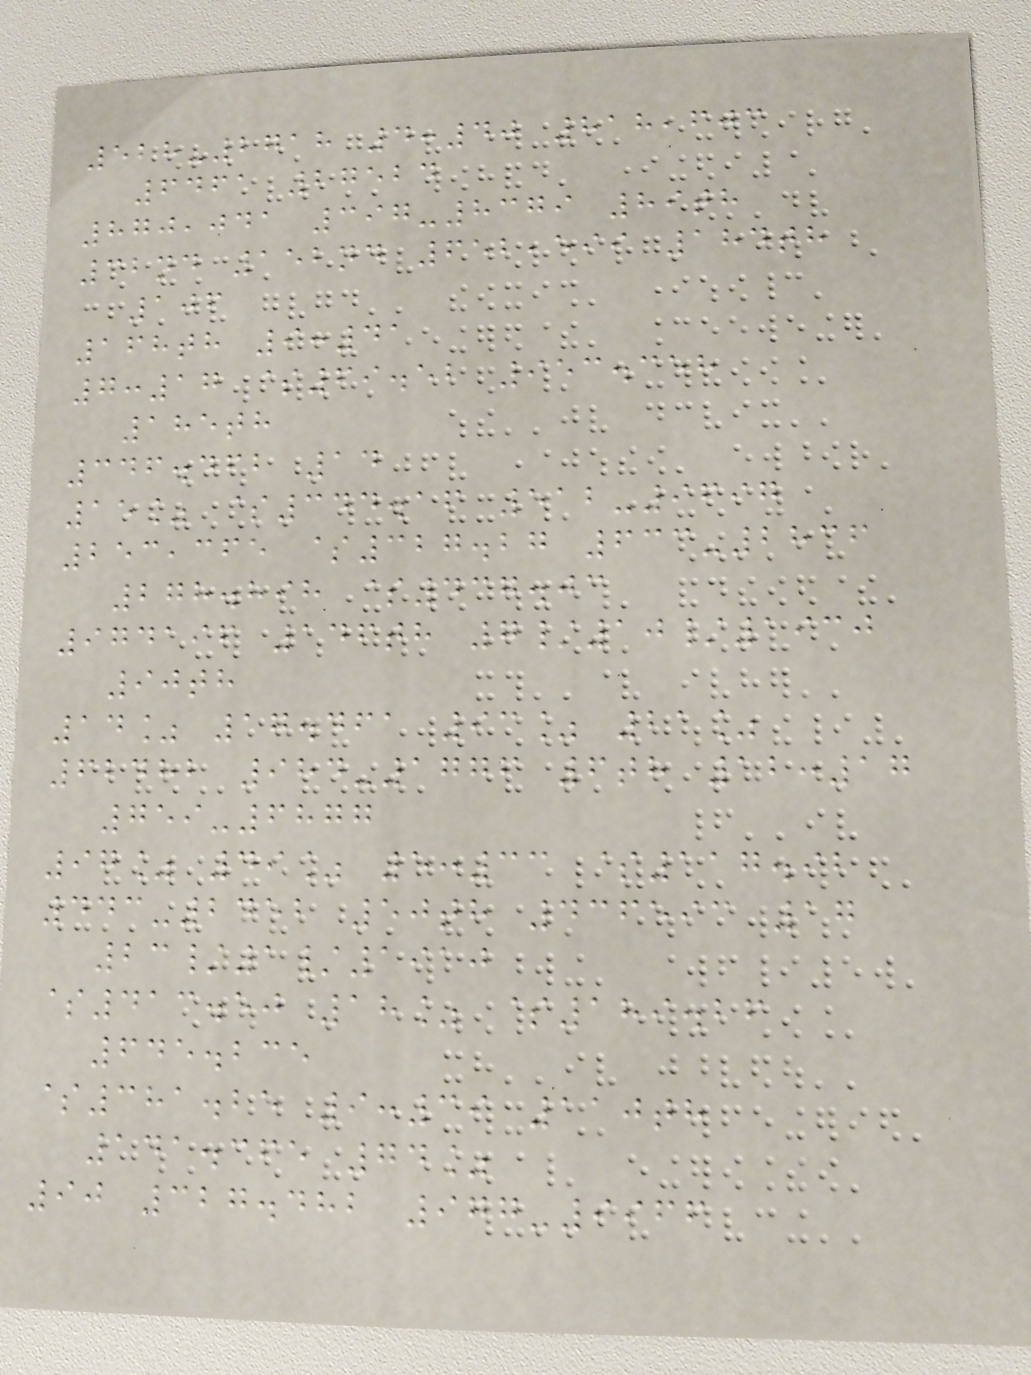528-2718 4:40 818,603
6461 27524
870,041 397-8379 89th
32nd 152nd 652,599 184th
106
168th 9:41
7:17 $69.52 953.358
185th
346.462 14
15% $344.16 512-9697
253,365 $327.27 633-2836
278.898 $437.03
974196 146th 7/10/1930
90th
14% 17.461 93% 21%
62482 984-1776 6th 12:17
759-6877
97% 49% 5:33 $117.92
443-2452 50th 436593 17
23/1/1910
$413.50 18% $189.26
645.235
$381.25 9:39 110th
141.365 74%
90 327.482 977-9966
